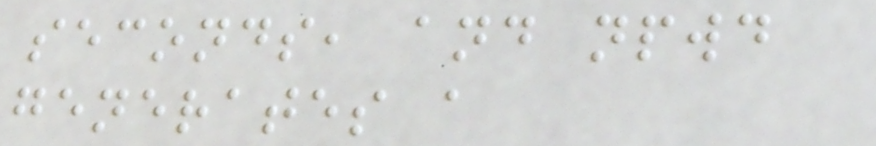seconds, and npwd
generates a
